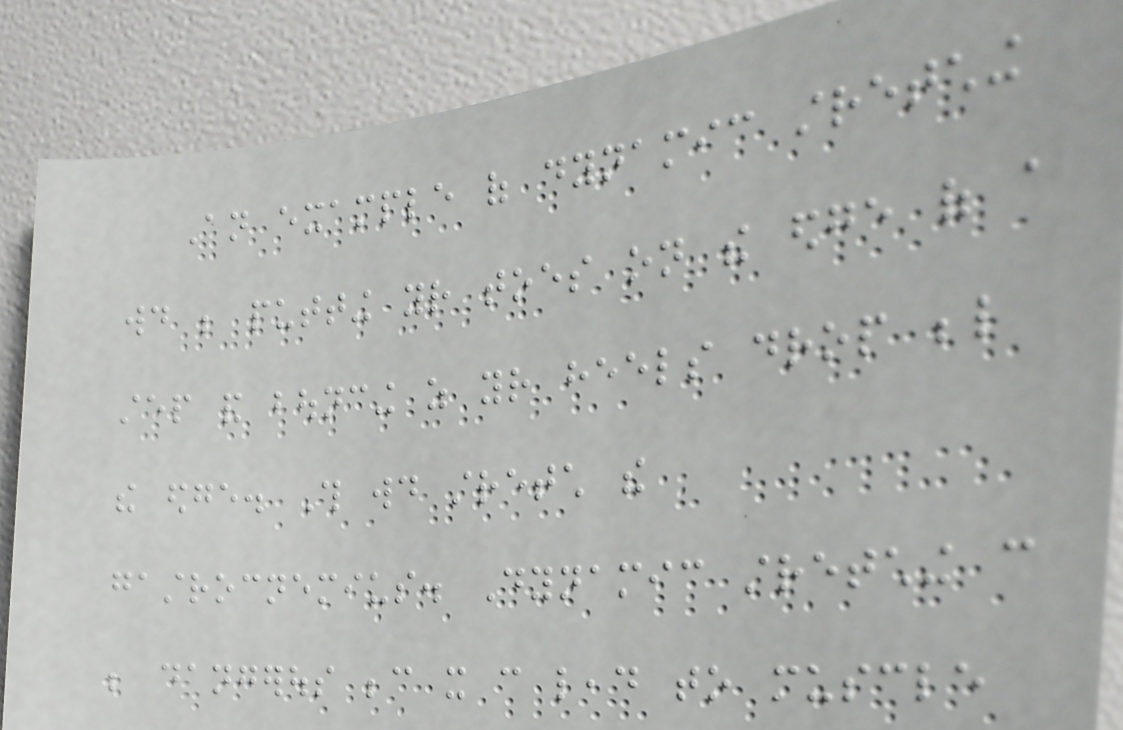An example of dynamic stretching
would be putting your toes on the edge of a
step and bouncing as your heels drop below
the edge. This would stretch the
gastrocnemius. Dynamic stretching can
be dangerous because it can lead to muscle
